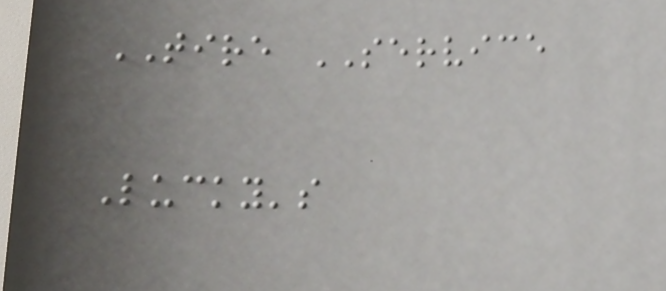TIRE SERVICE
Lucky's
